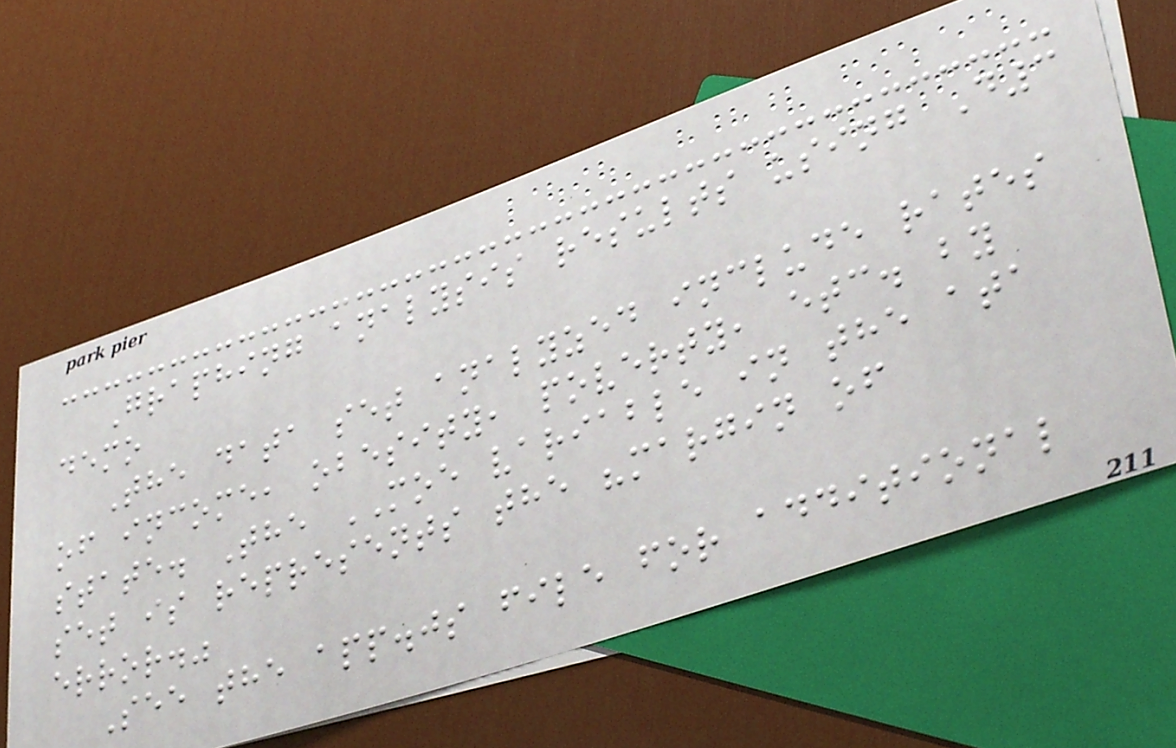Graphing analysis results using D3
demo
The data set analyzed include rates
of income, obesity, poverty, etc. by
state. The MOE variable in the ata
set is represents the "margin of
error."
See the app.js file for additional
